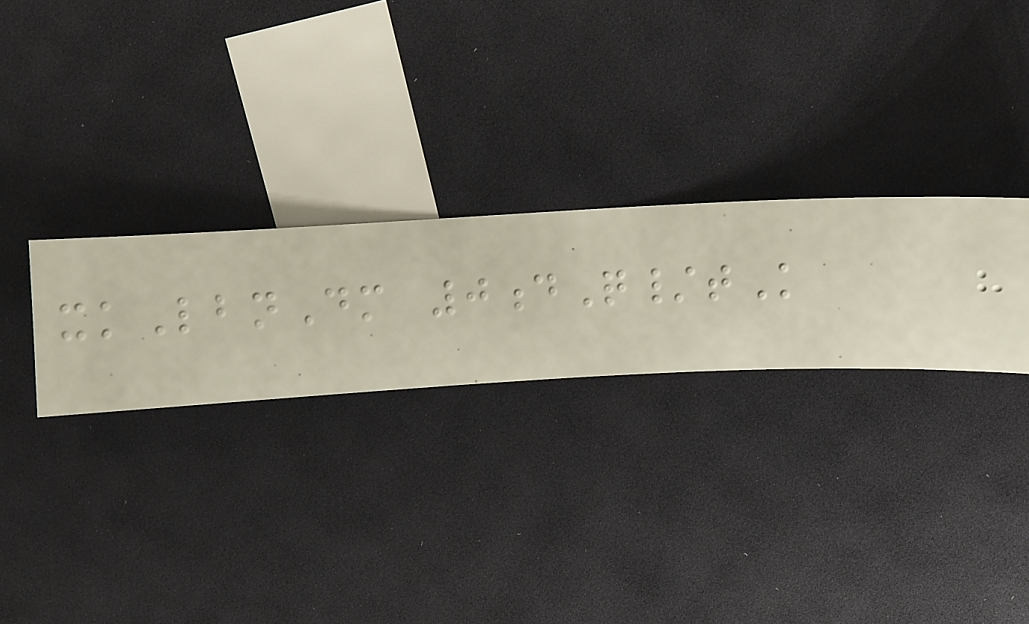xkLbnDm 0dQ/tK
